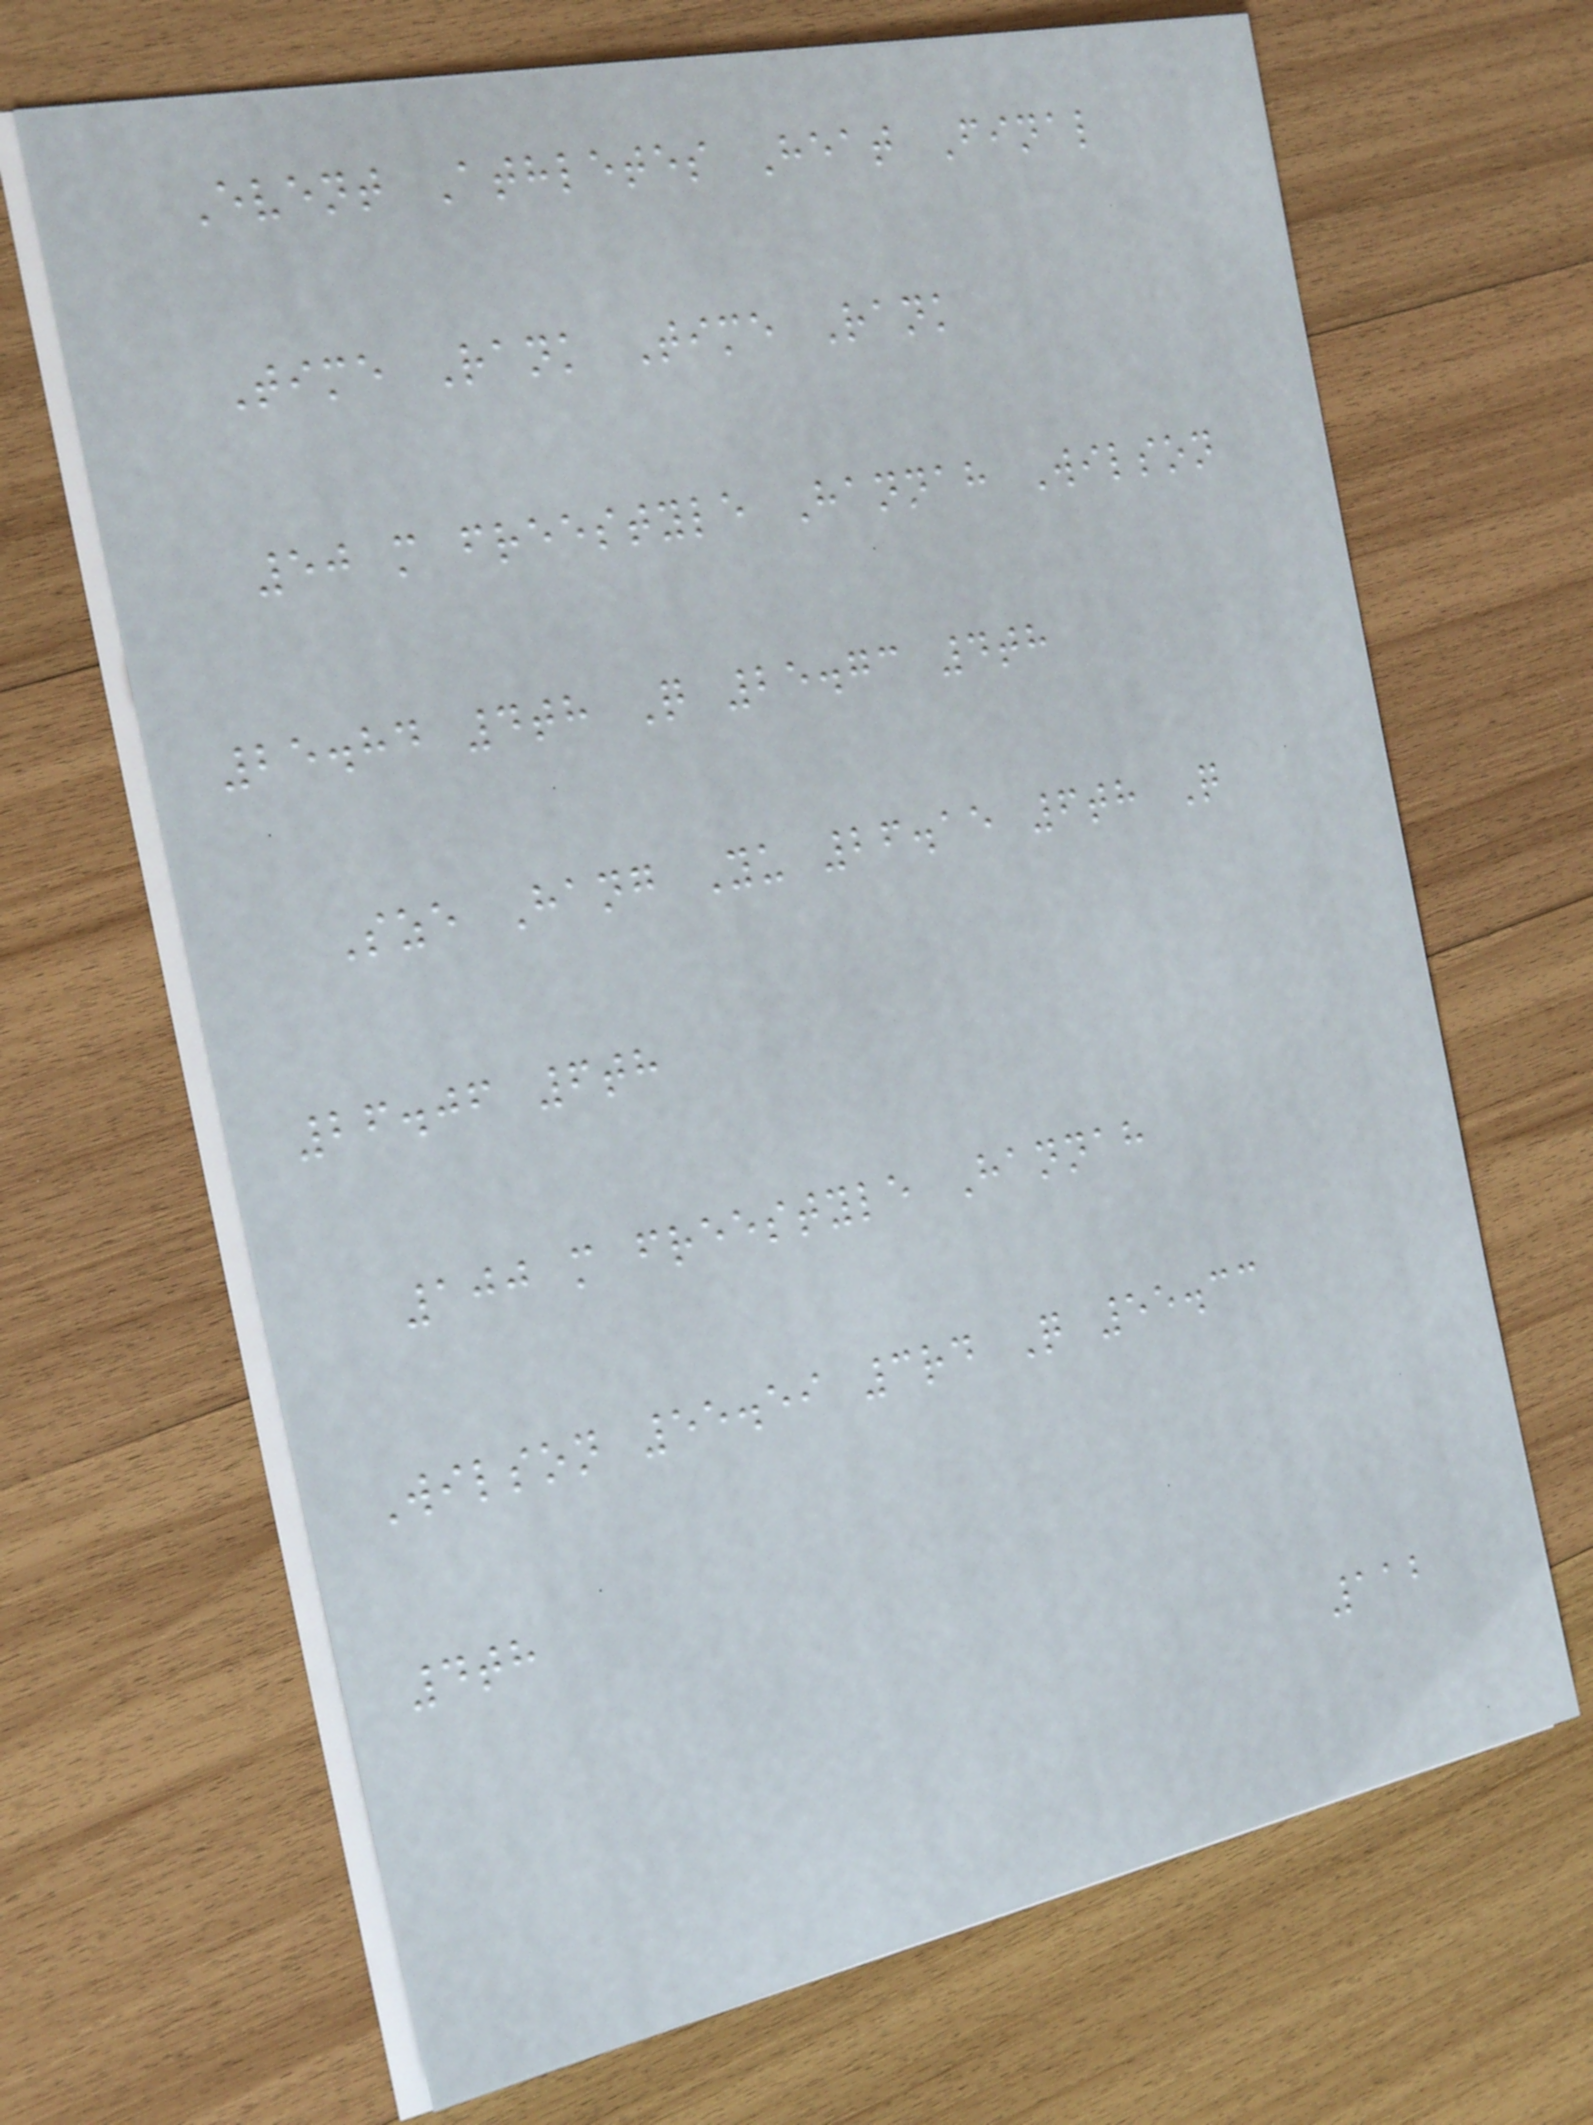Event Athletes Heat Final
Time Rank Time Rank
50 m freestyle Hannah Wilson
25.84 4th Q 25.73 4th
Sze Hang Yu 26.15 6th Q
26.06 6th
100 m freestyle Hannah
Wilson 55.59 3rd Q 55.33
4th
112
